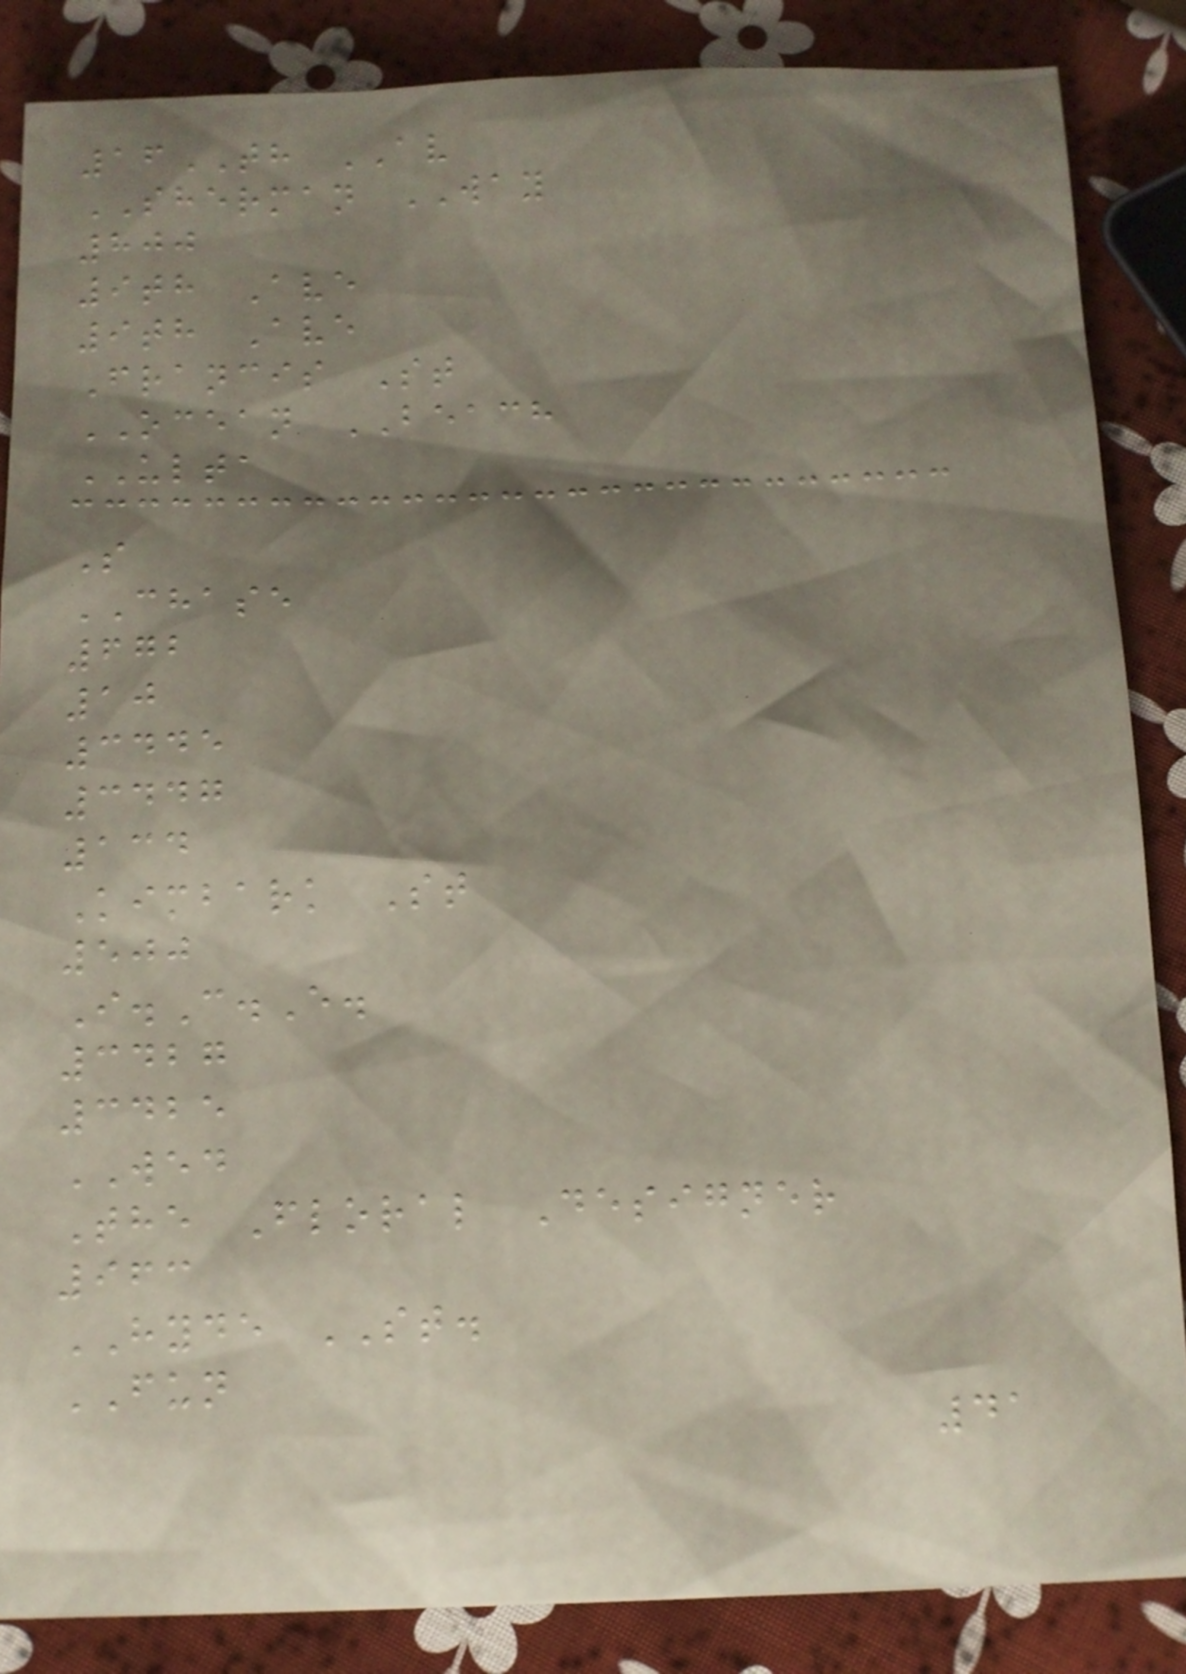16TH AV
SHERMAN WAY
800
9th Ave
9th Ave
Francis St
OCEAN BEACH
ULTA
S
CHASE
672
10
3445
3447
134
Kimbark St
500
I.C.E.
3427
3425
WED
The Floral Designer
963
HYDE ST.
FUN
41
